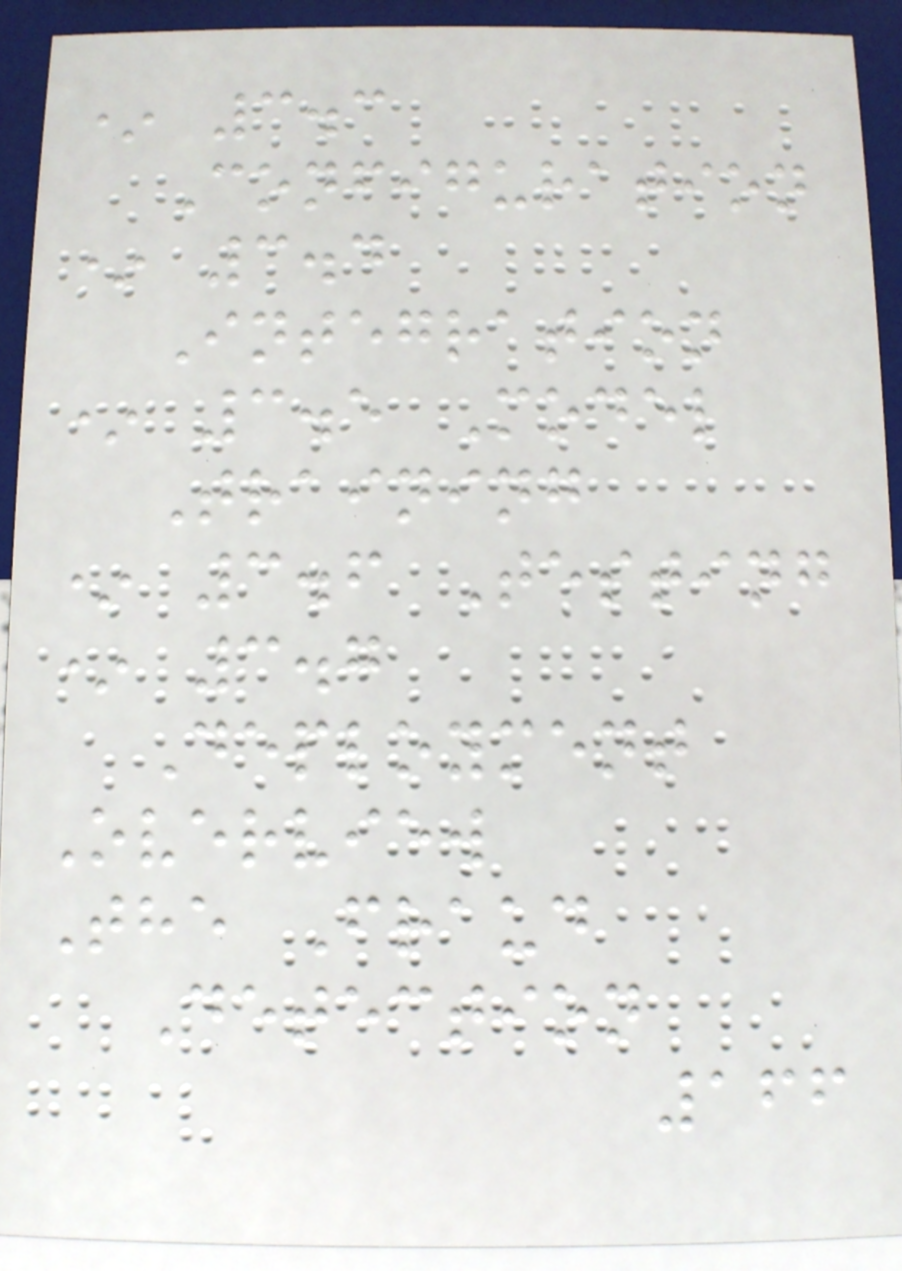* 3.3
Configuration
* 3.4
Integration
* 3.5 Model
Training
* 3.6 Testing
* 3.7
Deployment
Overview
The Fraud
Detection
166
